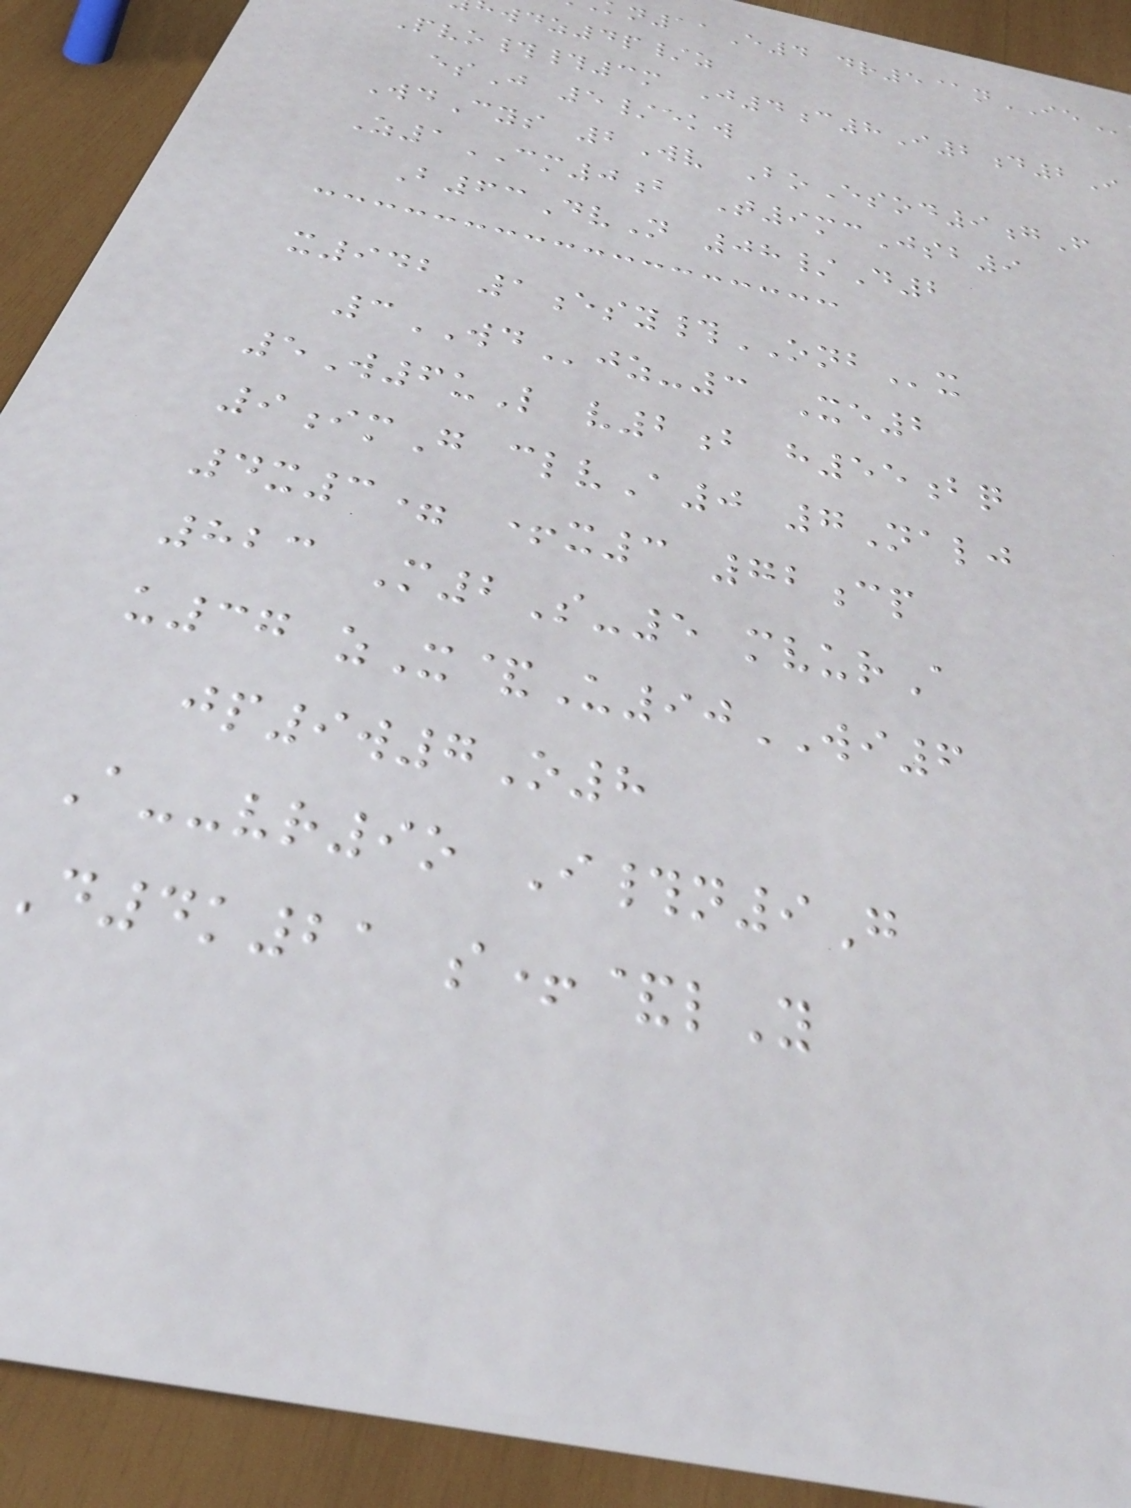11E4 dr5@nIE
wdz4p/z
Pvo##3m J4c8I2d2I
esJ 5/ekw
WdCys 2Wv BoEsod9gF
Z1CM0b T9mcJsb9
B63DvN 08/D2
x942 1esy#ONBx
3WDjz-3 Xe2
5W6uL v2b h55bq
9imG clvA0 7Nalj
4x3= +x3 72cp
823 M2S-5 mvurA
u37 zX&U90WI6
jp9w7O8
A--vr9o I#n9G
d4k21 s+&lY
